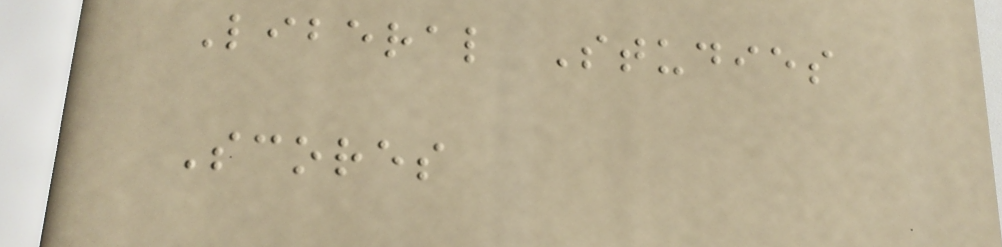Liberal Studies
Scores
